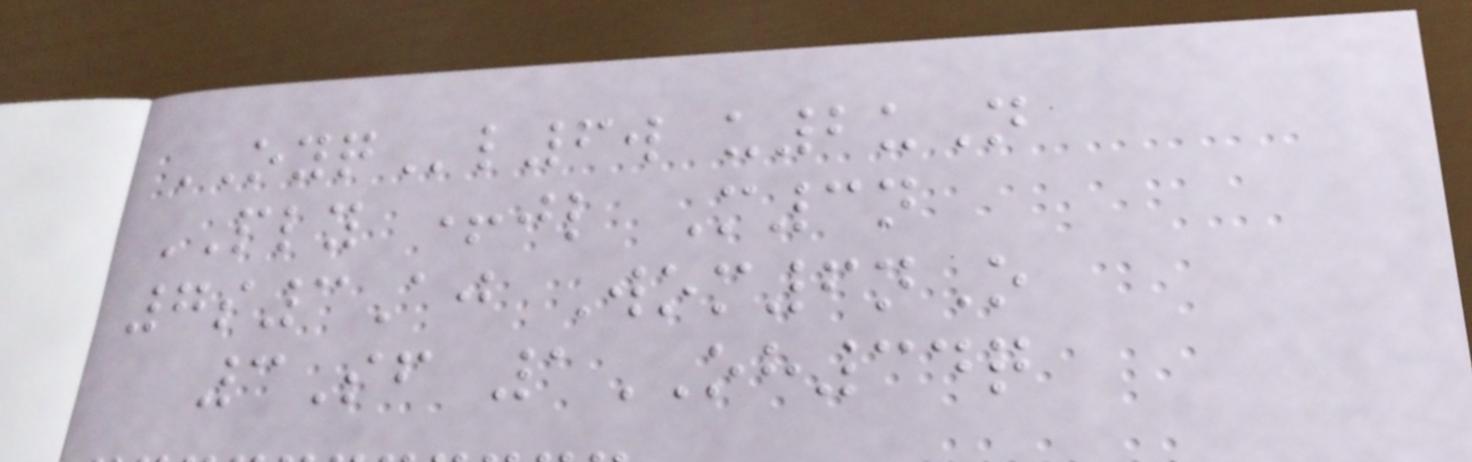OYQl6w u2uN
PLY +jl M3n
7s3Aj Wom6nO
3Sf 1OH34q
